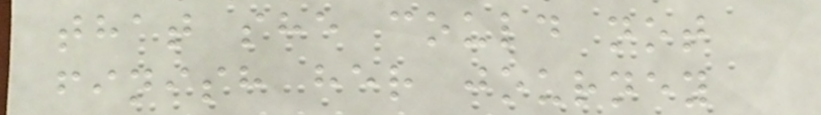that she could not
finish her journey
